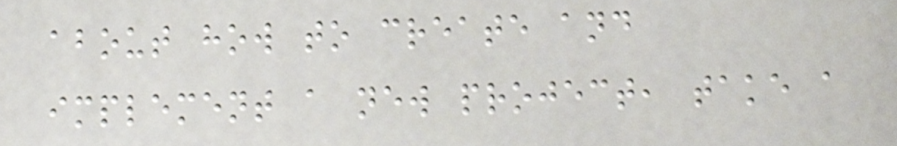about how to create and
implement a new project, take a
